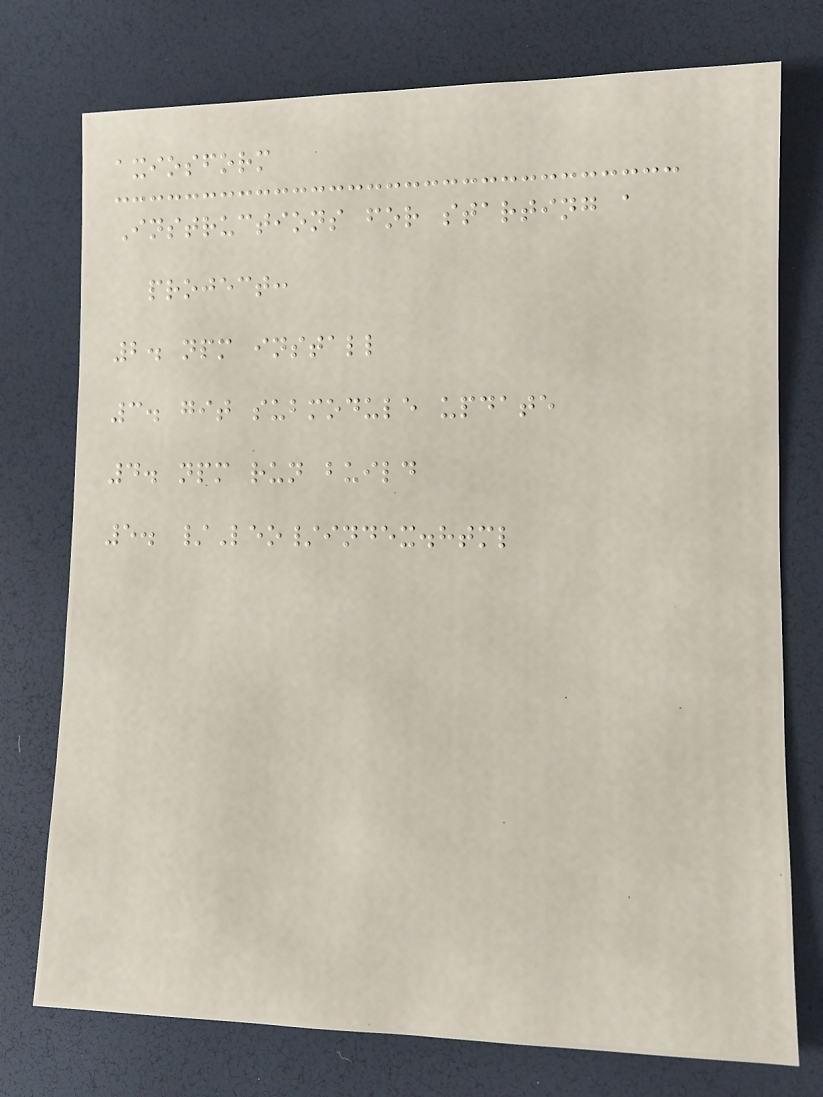axiosform
Instructions for starting a
project:
2. npm install
3. git submodule update
4. npm run build
5. /Leo/index.html
